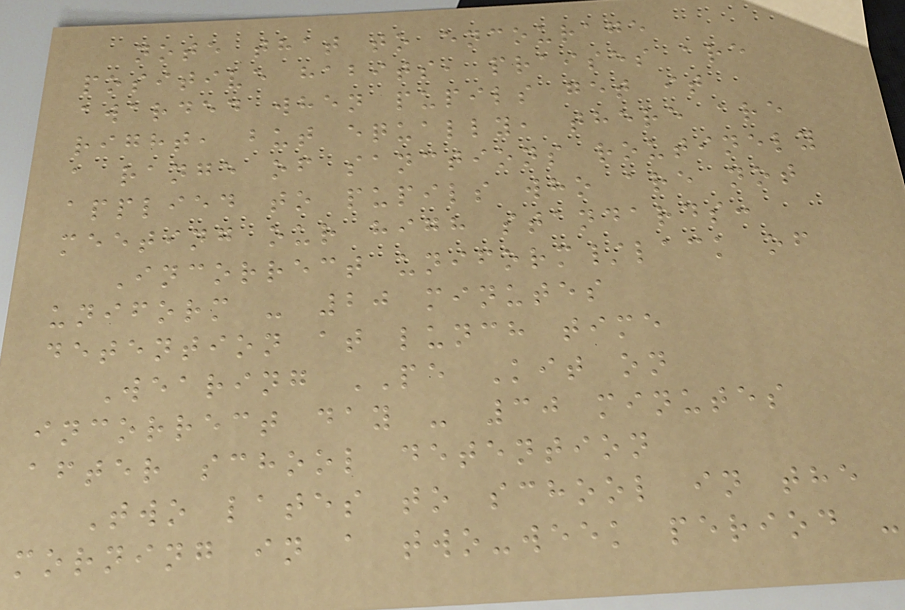note that to encourage
positive habits, praises are
awarded when pupils get it
right, but equally, there are
a range of sanctions routinely
applied to pupils who are not
meeting our high standards:
Incorrect uniform/lack of
uniform - 20 minutes
detention at lunch time
Wearing PE Kit on
incorrect day - 30 minutes
after school detention
Two lates to school in the
morning in a two-week period -
